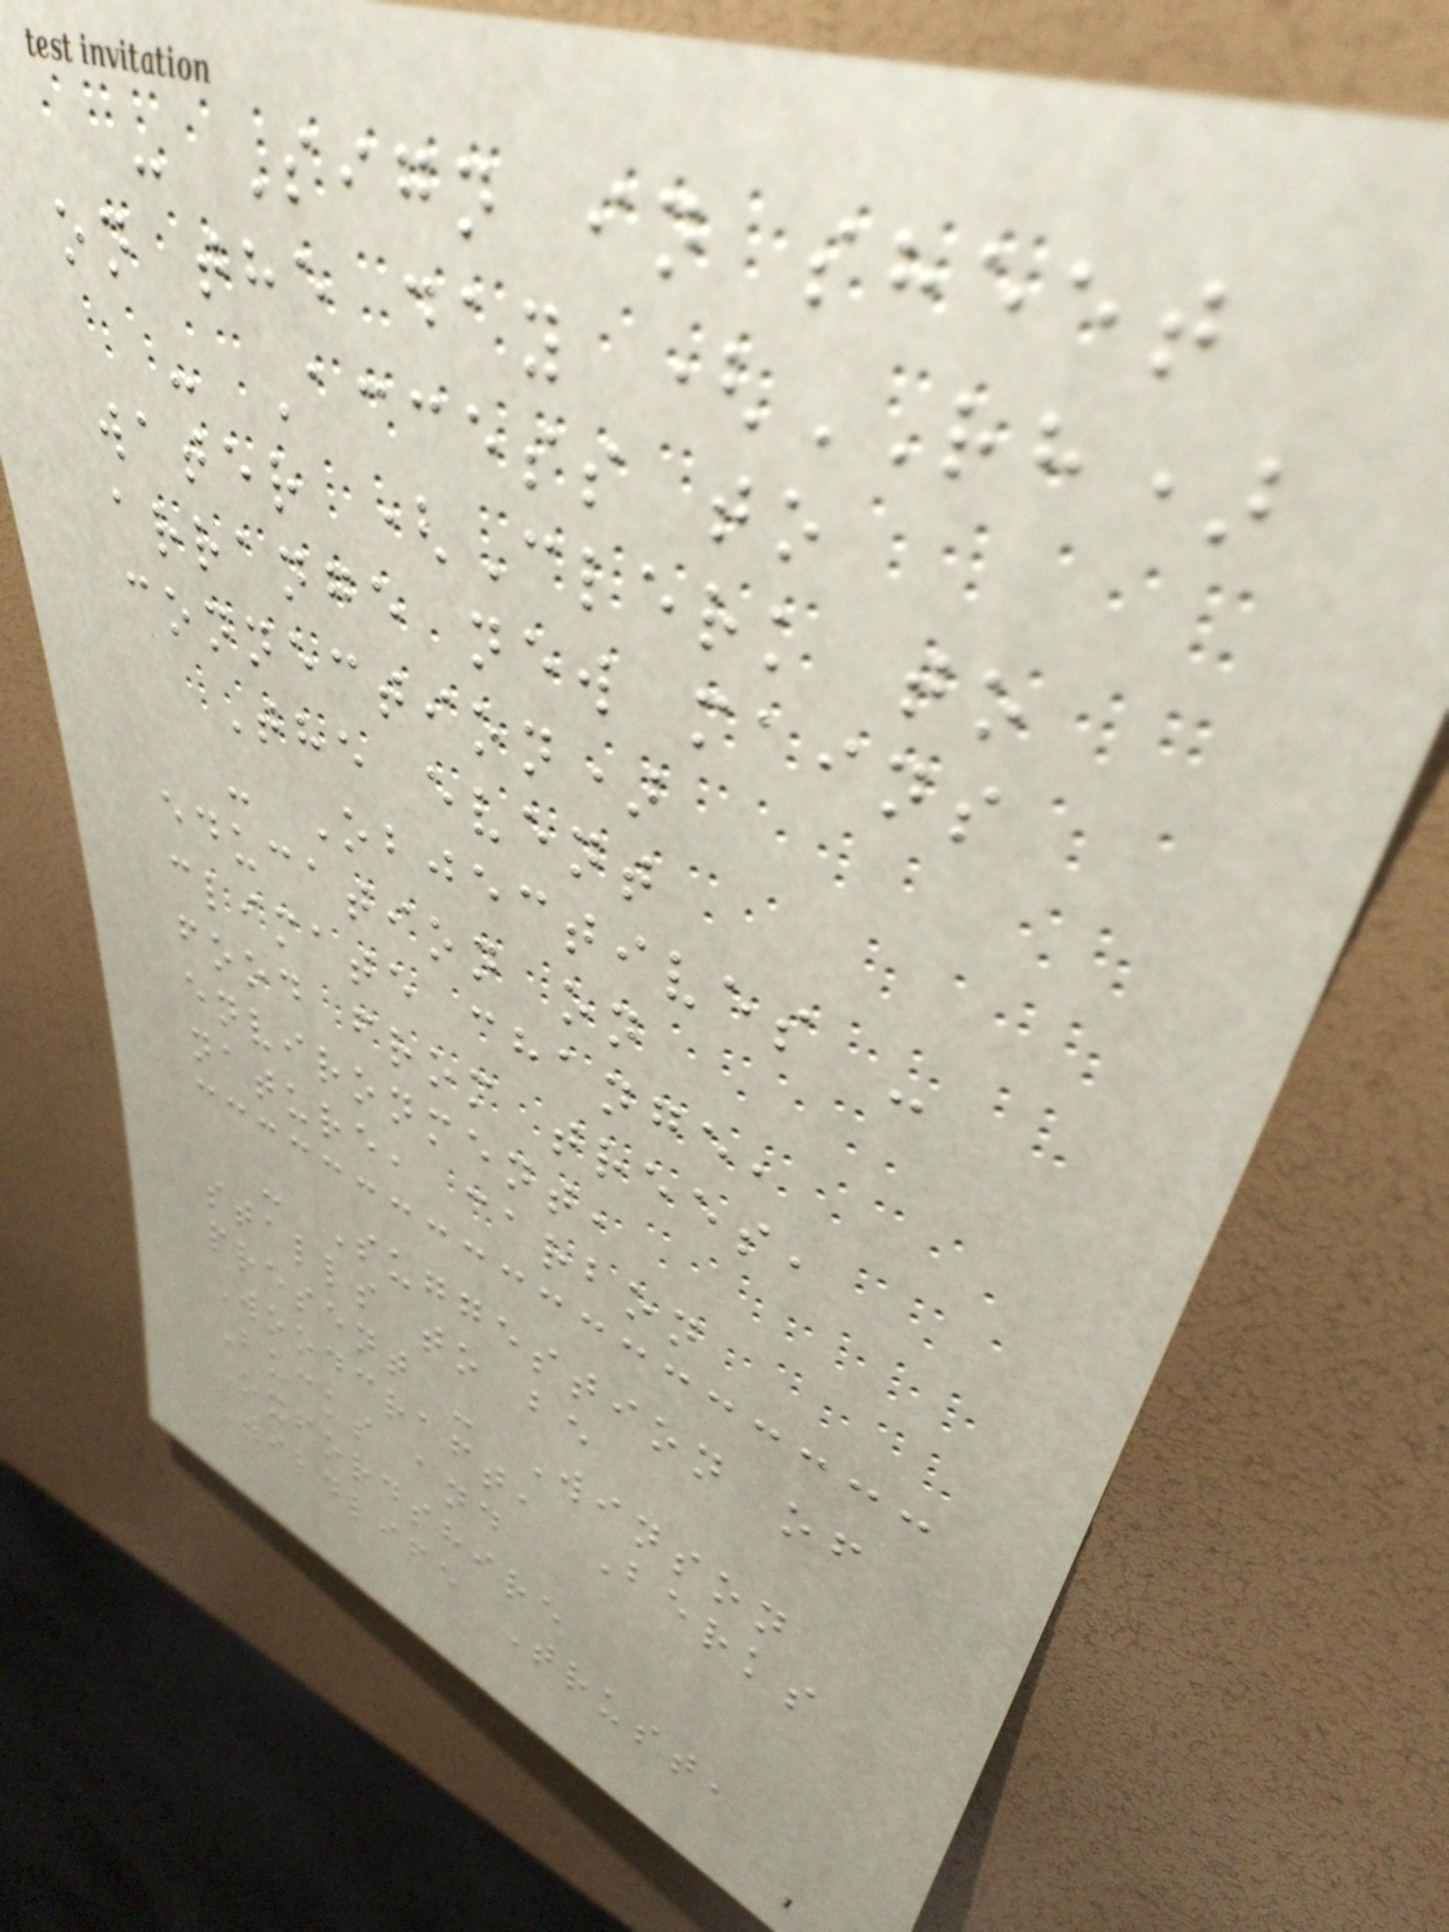- Sign in sheet
on the day (RH)
- Access to
water (Clerk to
arrange new mains
connection)
The event
- Objectives -
education on
climate change,
food from trees,
environment,
nature, carbon
- Suggestion of
stalls to be
present - Winson
Woodcraft, Berks
Bucks and
Oxfordshire
Wildlife Trust,
